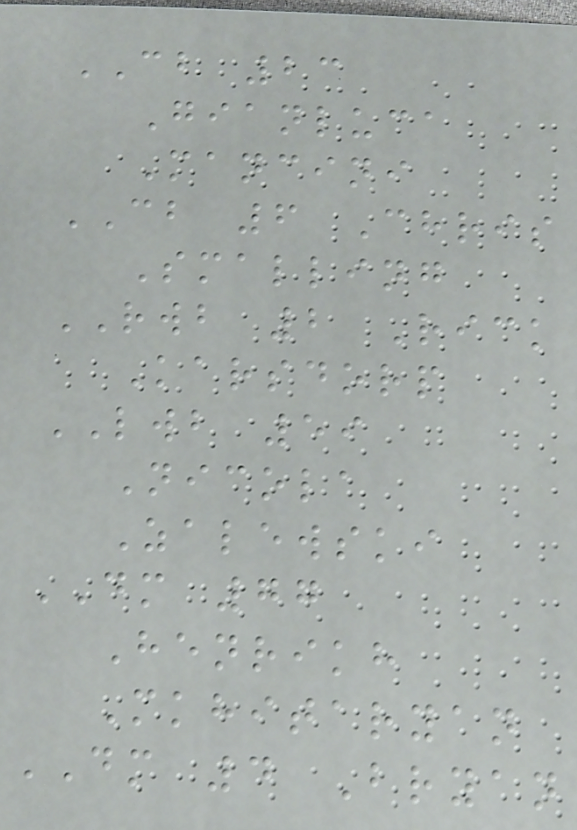CB 23
Gianluca
Mancini
CB 6 Chris
Smalling
RWB 2 Rick
Karsdorp
LWB 59
Nicola
Zalewski
DM 77
Henrikh
Mkhitaryan
DM 4 Bryan
